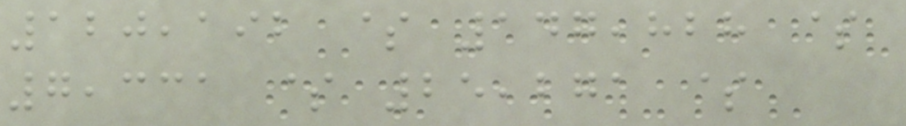120,192 $ 147,828 $
7,331 $ 25,271 $
